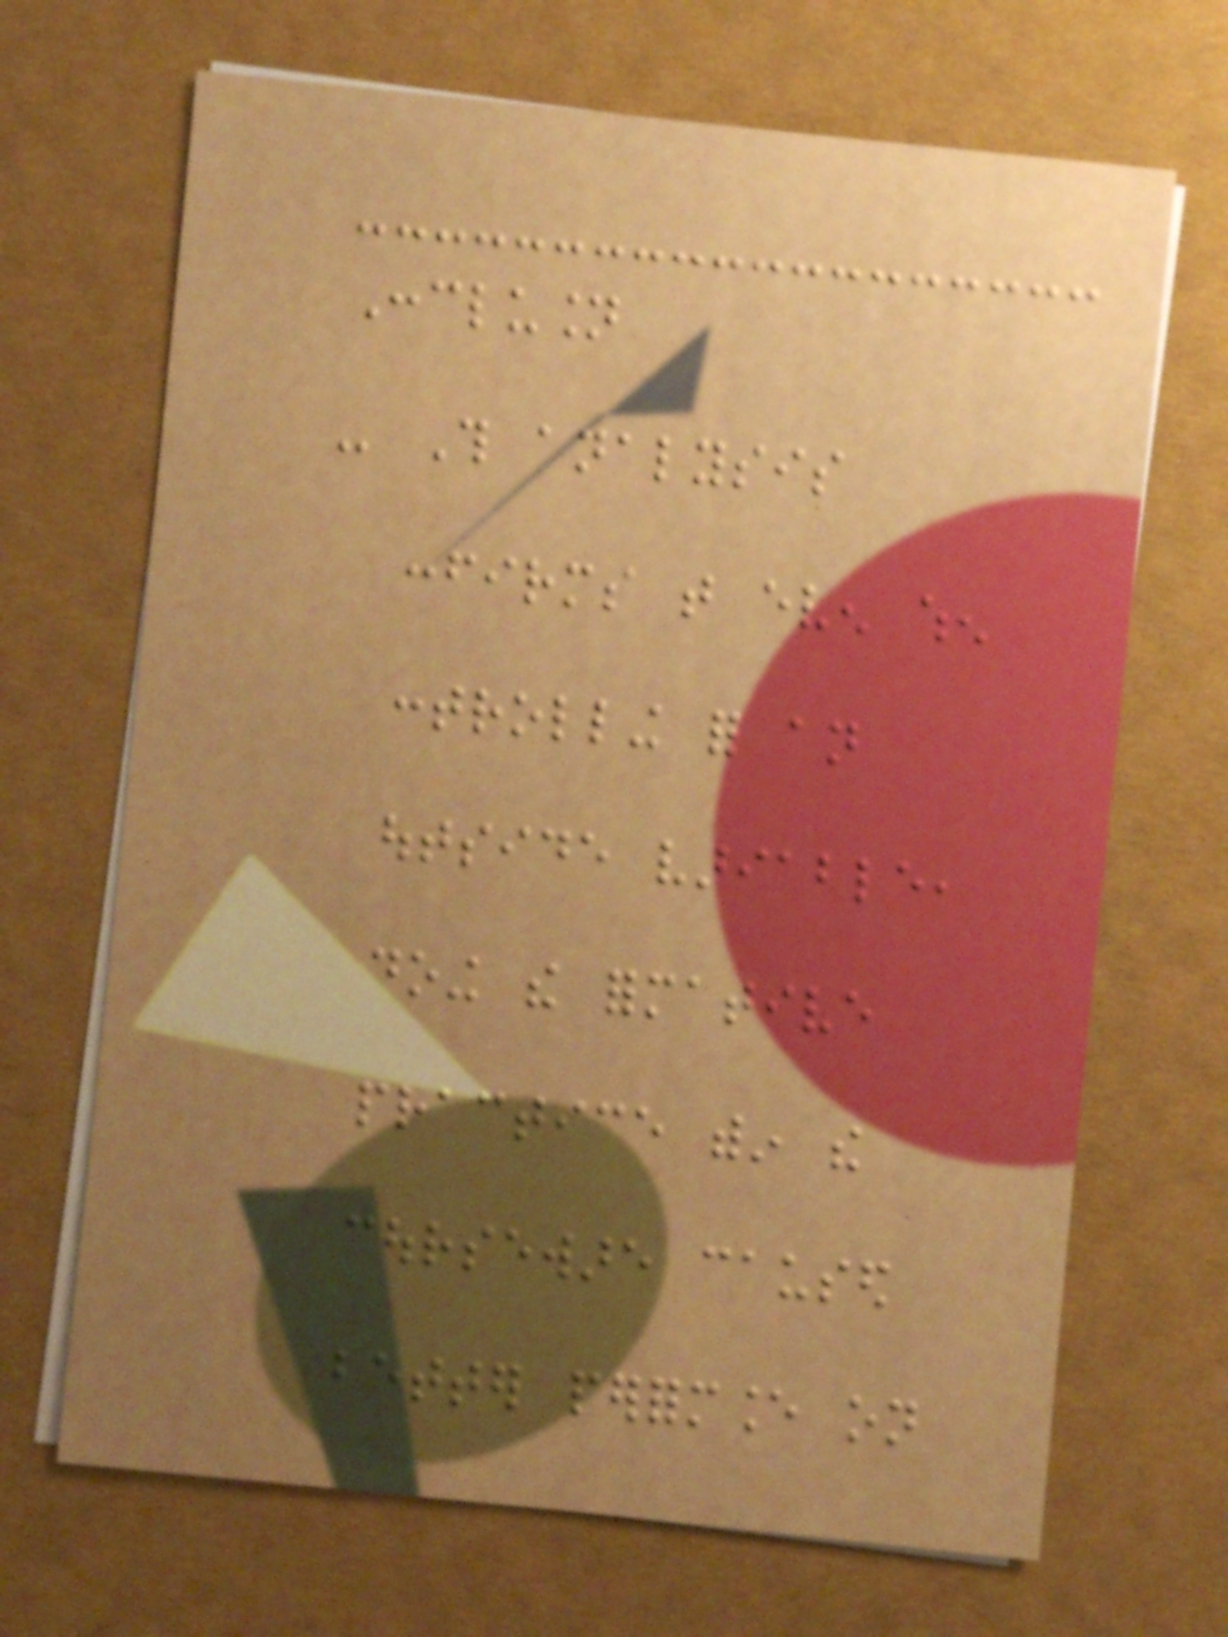Conclusion
- This analysis
confirms that even when
controlling for an
outside variable,
doing the formative
practice within the
courseware caused
better performance on
